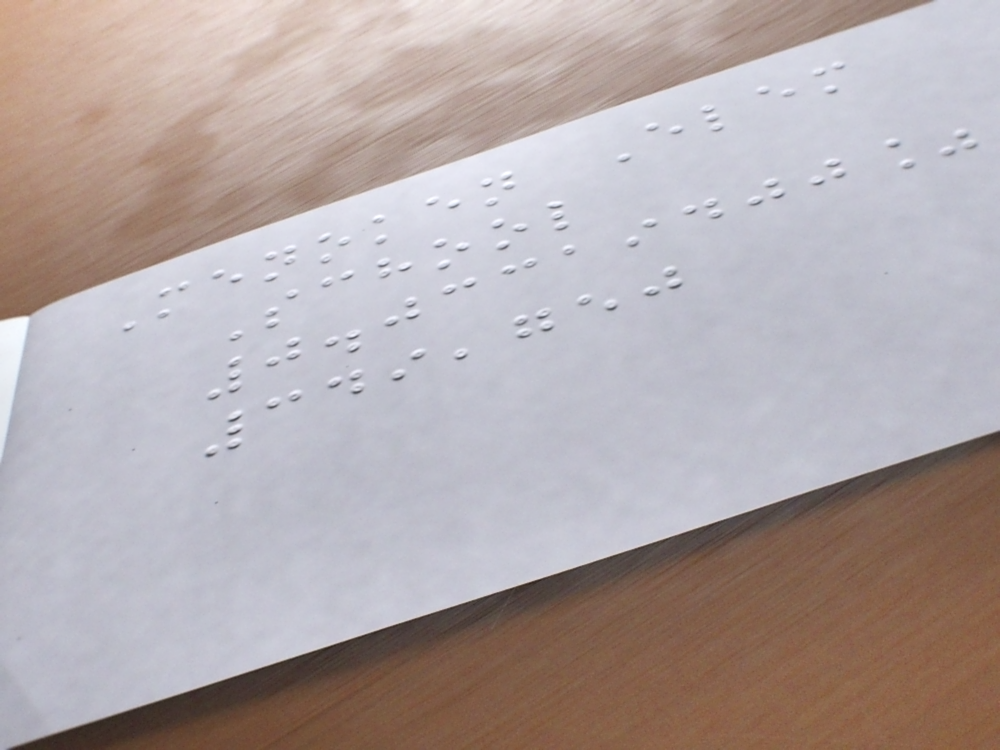Menoken Elem
School
0.03319400%
349,750
